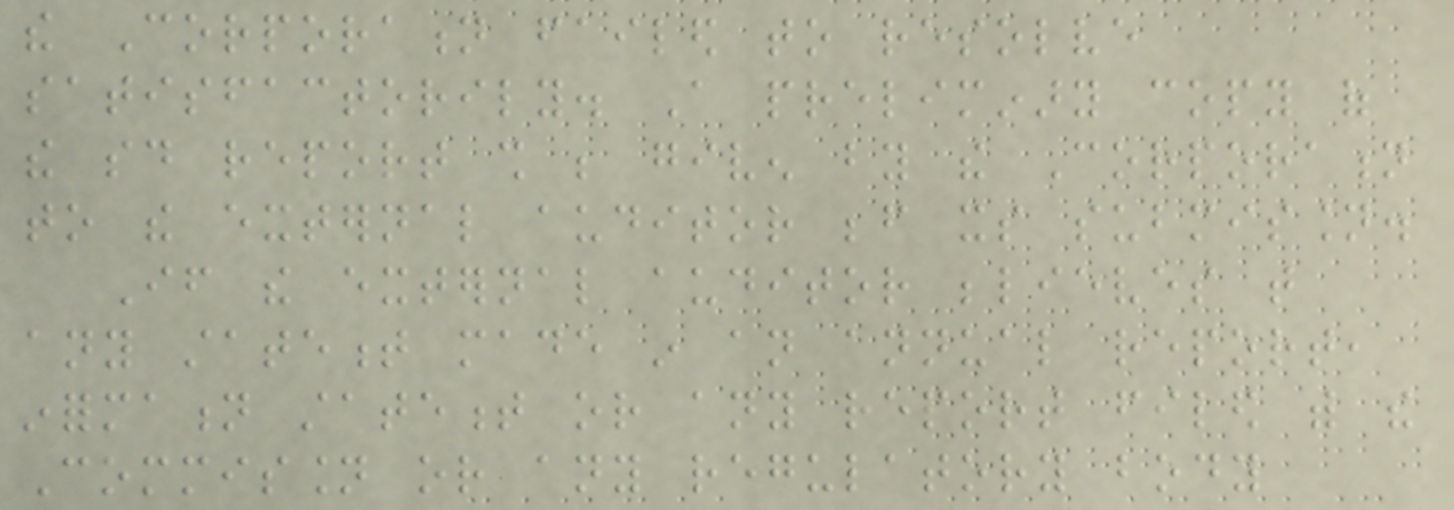the Corporation failed to resolve
satisfactorily. A preliminary copy of
the said report shall be given by the Corporation
to the external auditor before its submission.
If the external auditor believes that
any statement made in an annual report,
information statement or any report filed with the
Commission or any regulatory body
